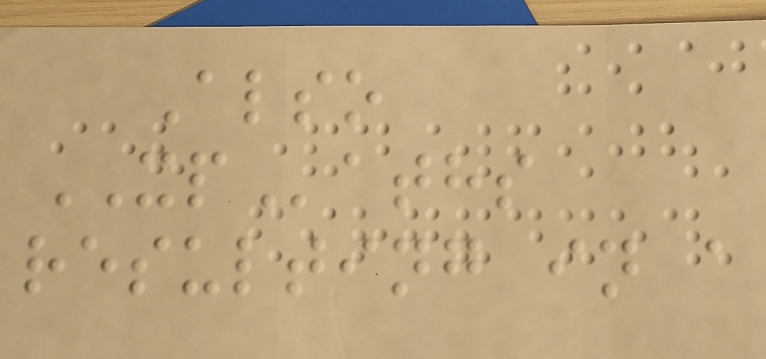Also
XPaths
resulting in a
